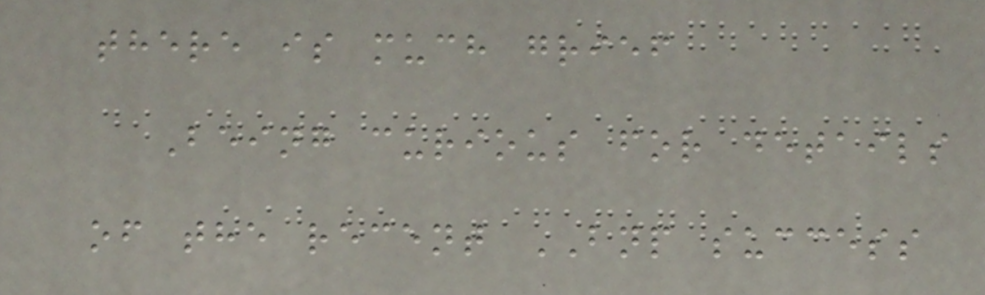there is much grief
Being curious for details
of the recent BNP success
